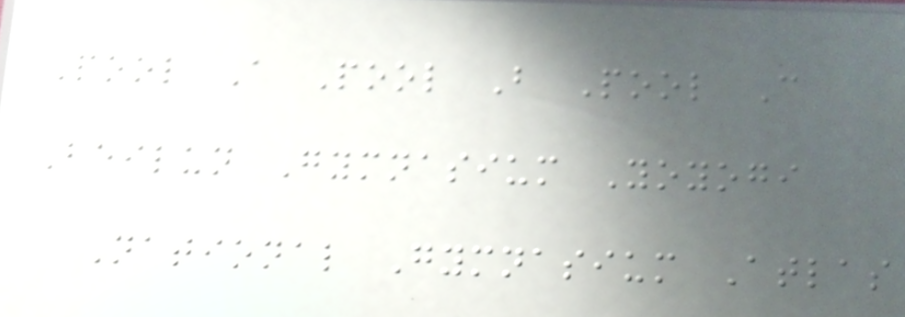Pool A Pool B Pool C
Beilun Gymnasium Yoyogi
National Gymnasium Atlas
